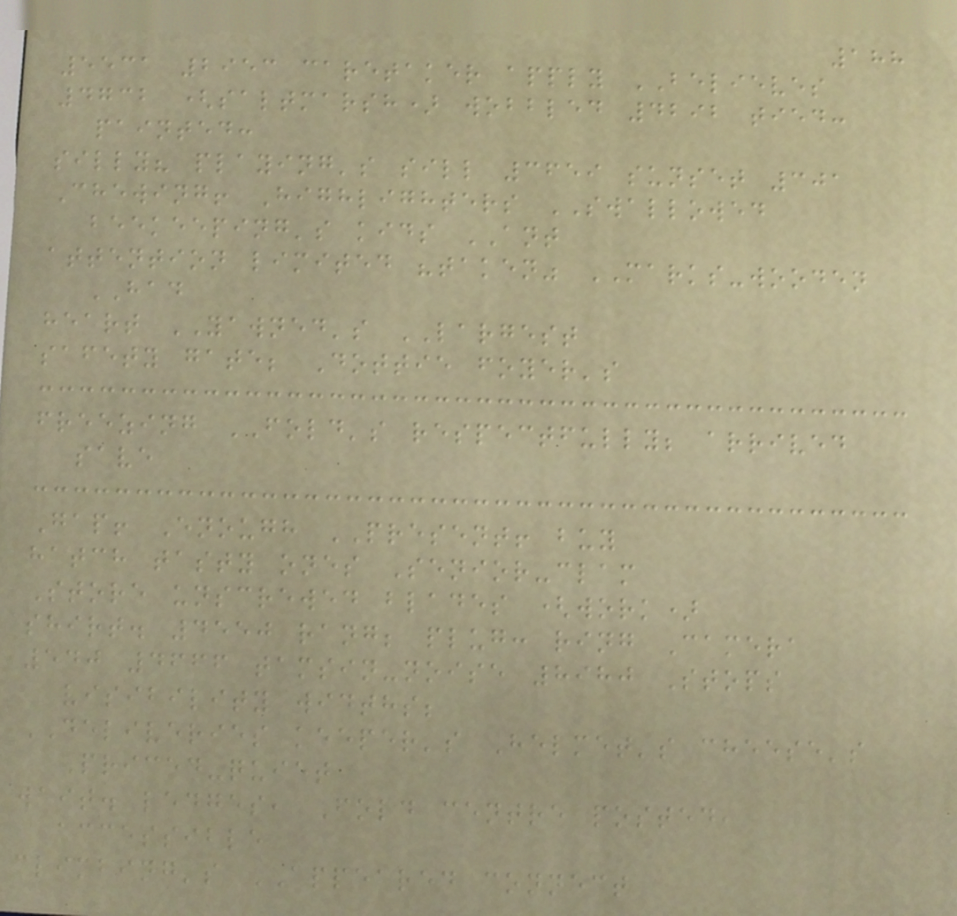188
5531 2953 caretaker apply BELIEVES
4732 (saltmarsh) wobbled 4292 tied:
painted:
silly? playing's sill 3659 sunset 301
Chewing! Highlighters SWALLOWED
beekeeping's kids ANT
attention limited "taken" MARKS-wooden
HAD
heart YAWNED's LARGEST
safety gate; Dottie foyer's
freezing FOLD's respectfully; arrived
save
Gap! Enough PRESENT! buy
hatch tasty ones Senior-clam
Store unscrewed blades (work)
shirt. 4550 rang; plug: ring Camera
540 4666 tamsin-noise 8980 Stops
visibility widths;
DELIVERIES keeper's Helmet's cheese's
Priced-quiet
wait. ledges, Fold centre posted,
accessible
climbing's APPEARED connect
